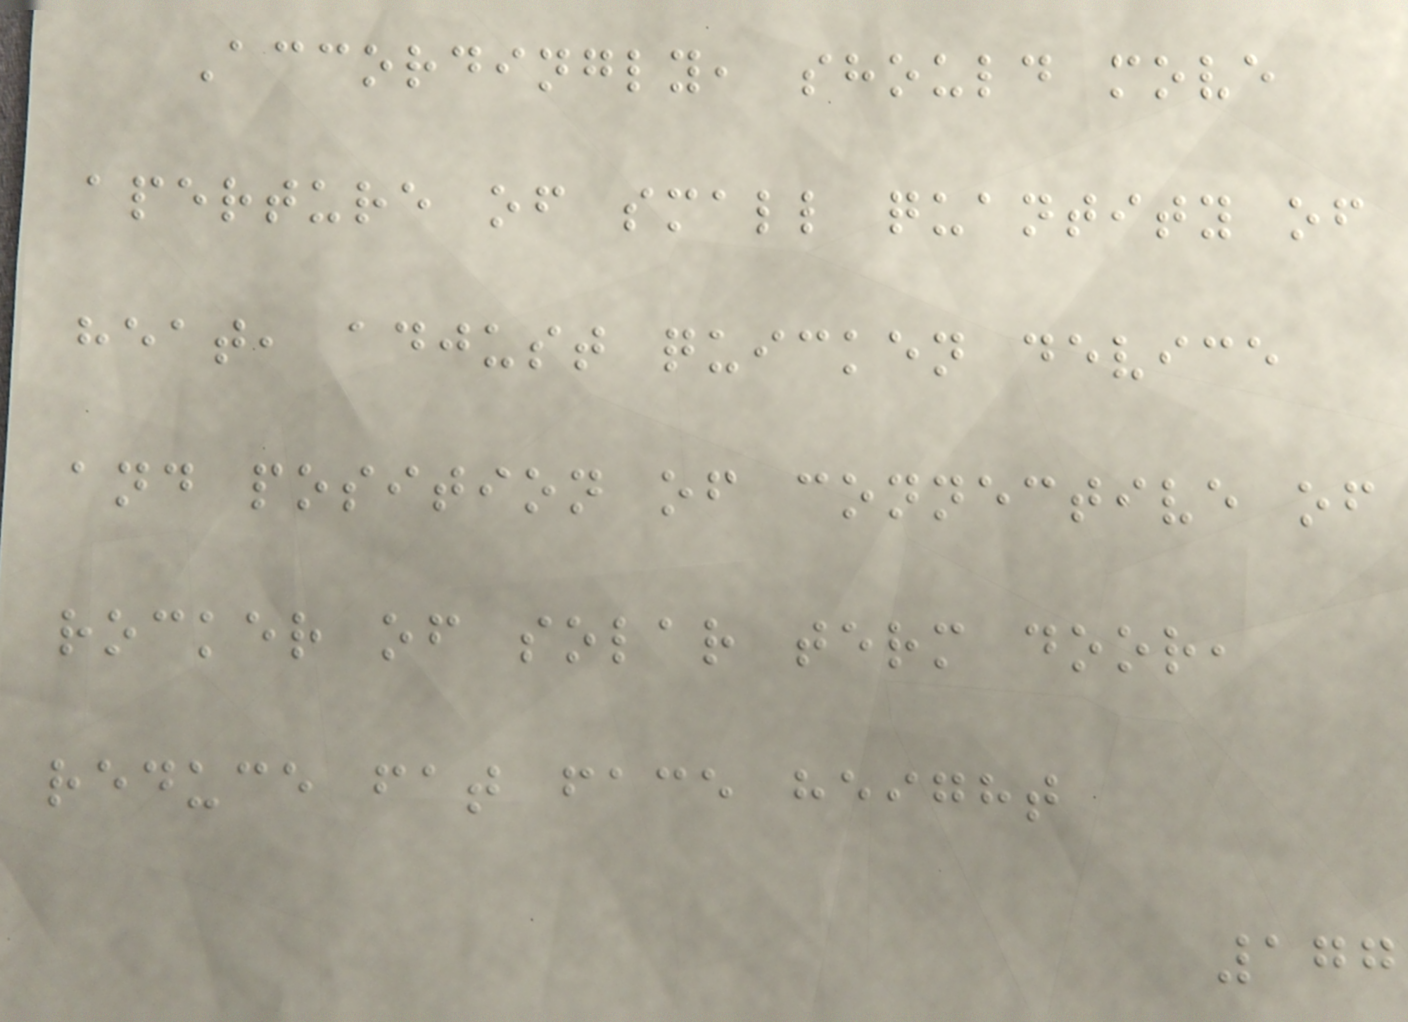Accordingly, should move
aperture of small quantity of
heat, adjust quicken device
and position of connective of
rocker of solar term door,
reduce fat face height
177
